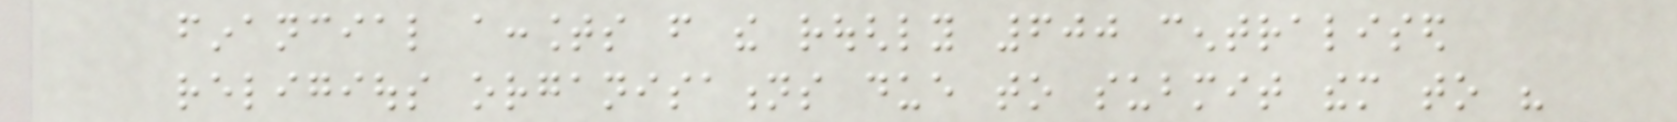financial accounts from the roughly 600 centralised
religious organisations due to submit them to his
